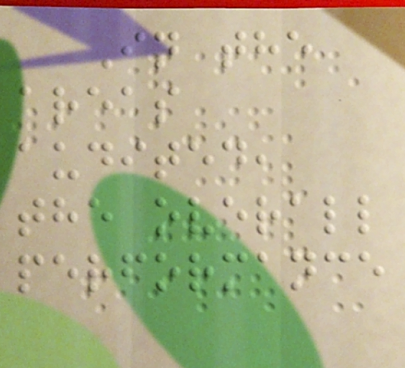In the
areas
audited,
the overall
performance
